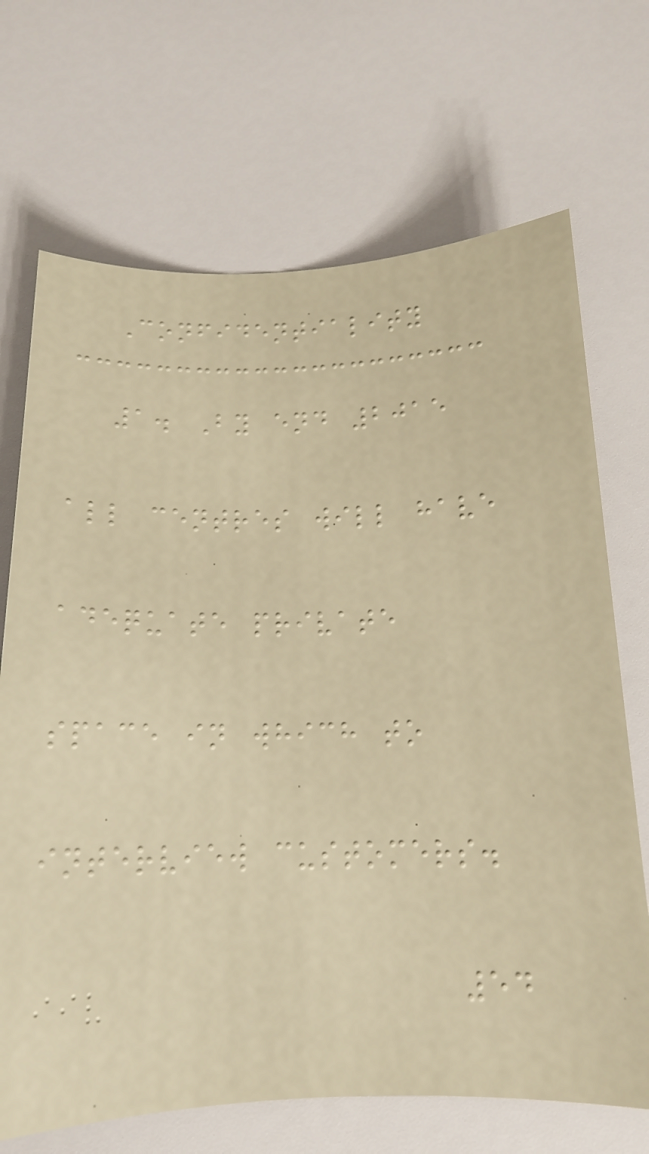Confidentiality
1. By end 2015
all centres will have
adequate private
space in which to
interview customers.
54
